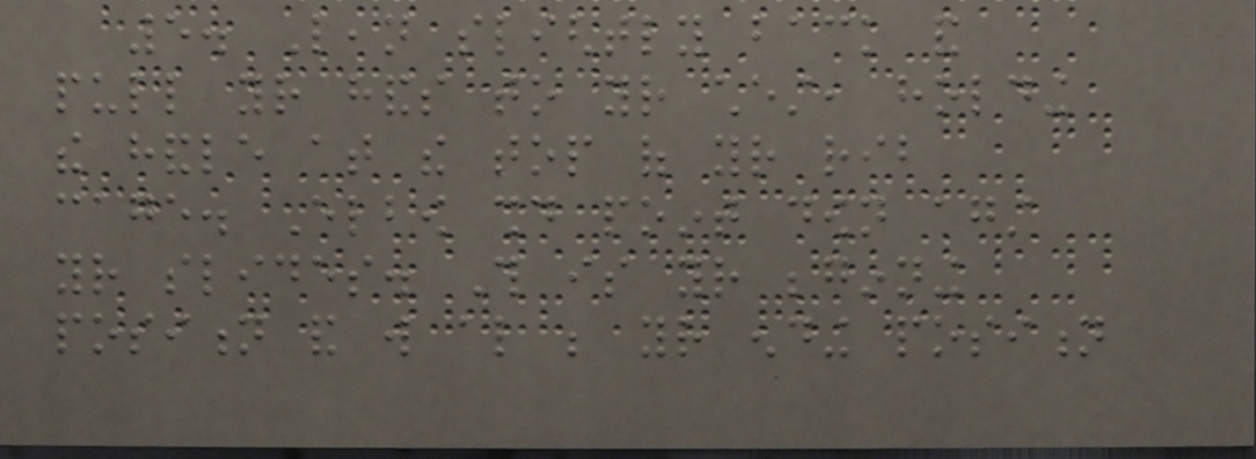5. Lean slightly back and
pull your hands to your chest, holding
the handle at the top of your rib
cage. Elbow should point down against
your slides. This is your beginning
position and will also be your ending position
